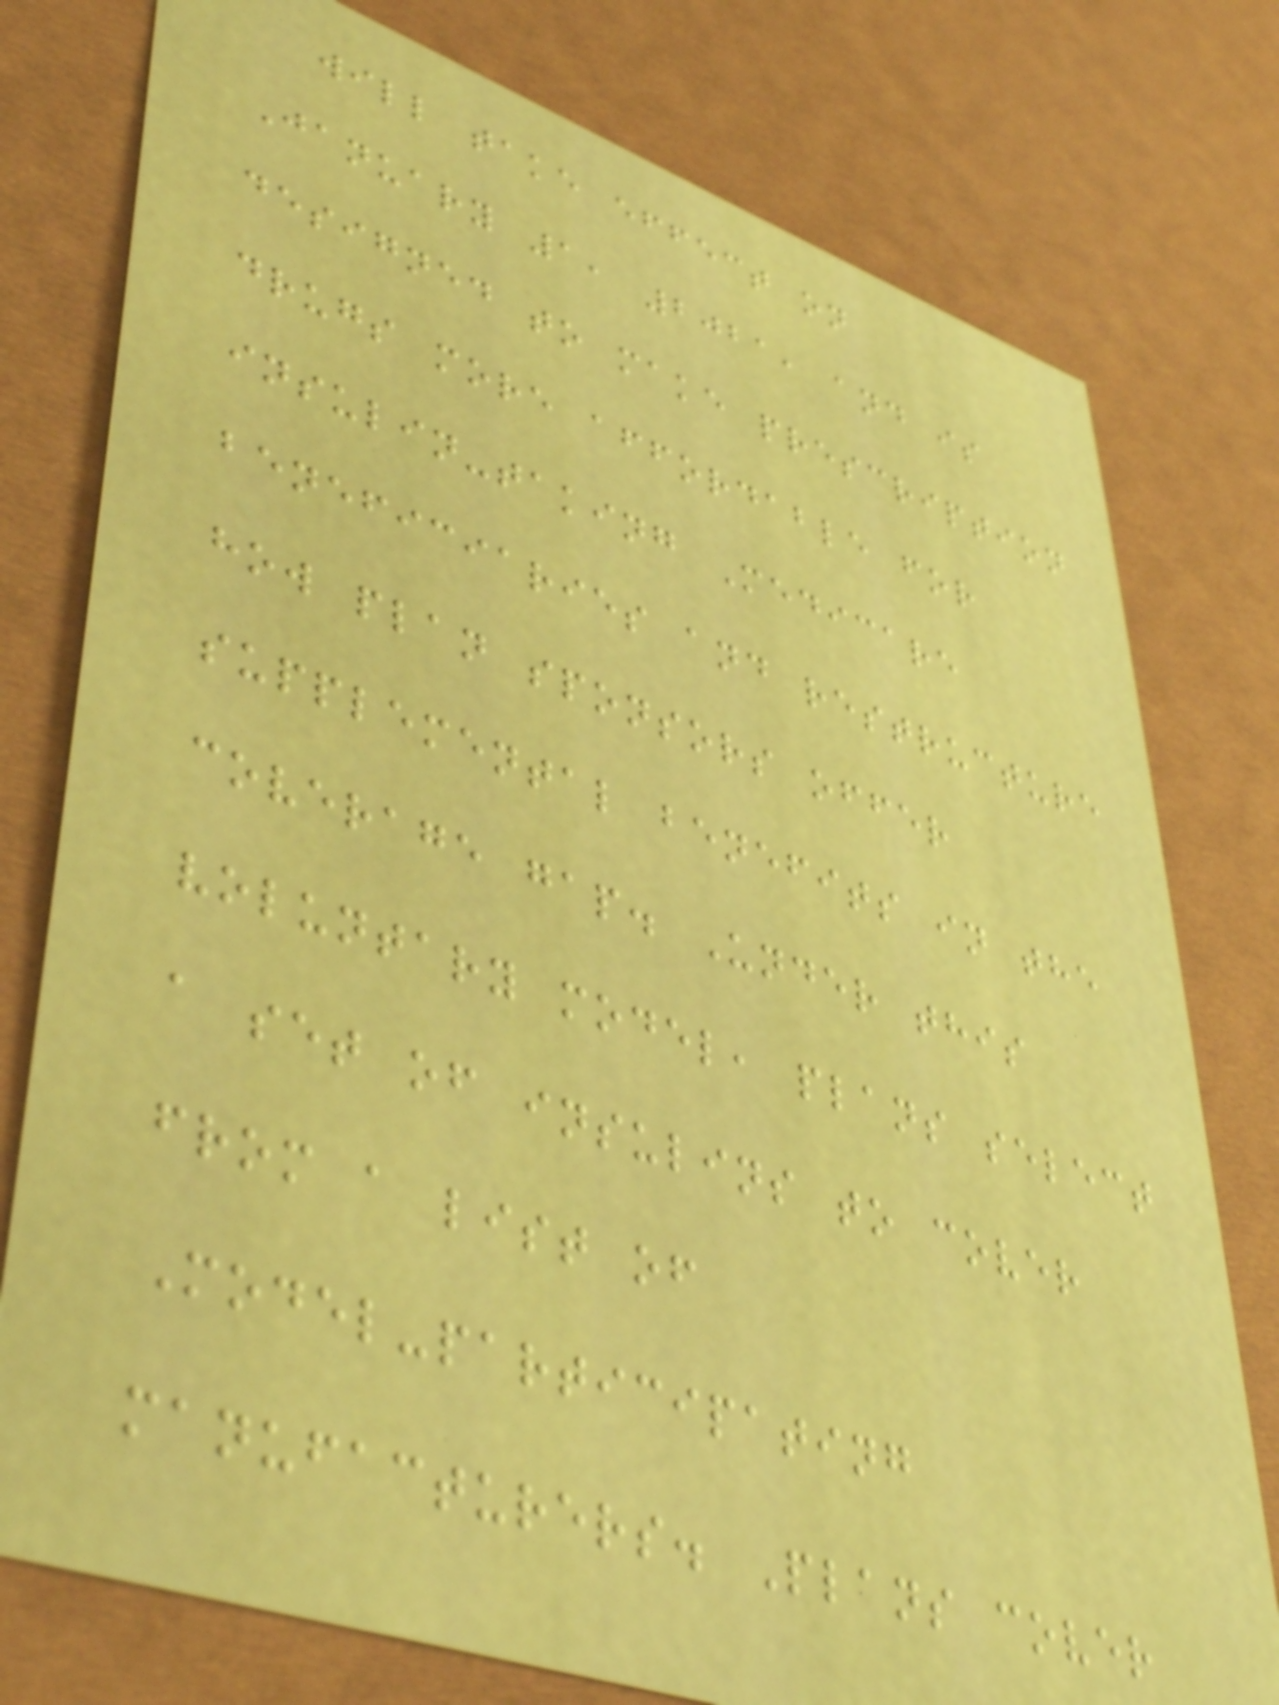will take effect on
January 1, 2021, and is
designed to make prescription
drugs more affordable for
insulin-taking Medicare
beneficiaries and restructure
how plan sponsors offer
supplemental benefits in the
coverage gap. Under this
voluntary model, plans select
a set of insulins to cover
from a list of
Model-participating
manufacturers. Plans cover
